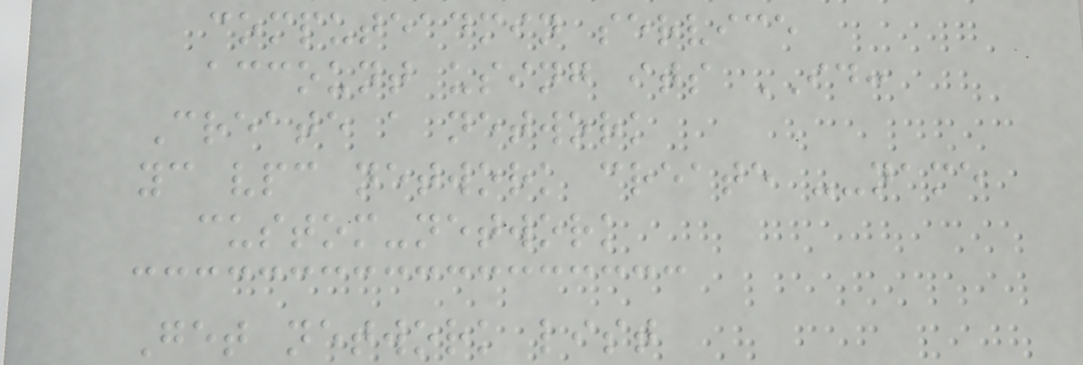computeadmin service
account using its ID:
Create a network
yc vpc network create --name
custom-network
Get network list
